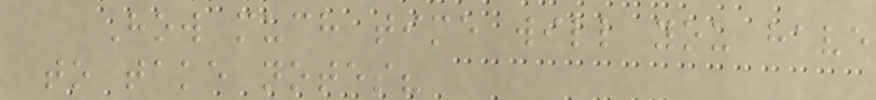How much time will you have
to take notes?
